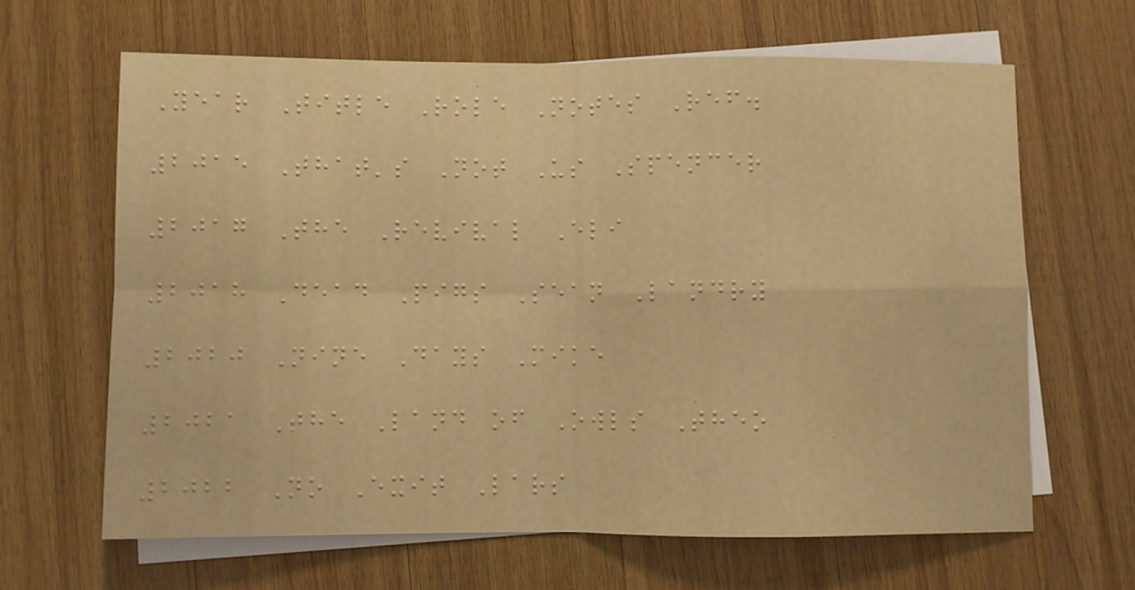Year Title Role Notes Ref.
2015 That's Not Us Spencer
2017 The Revival Eli
2018 Dead Pigs Sean Landry
2020 Nine Days Mike
2021 The Land of Owls Theo
2022 No Exit Lars
